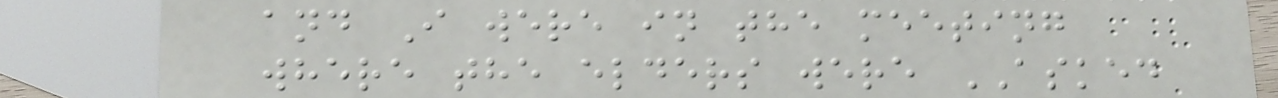and I were in the meeting
where the elders were ASKED
